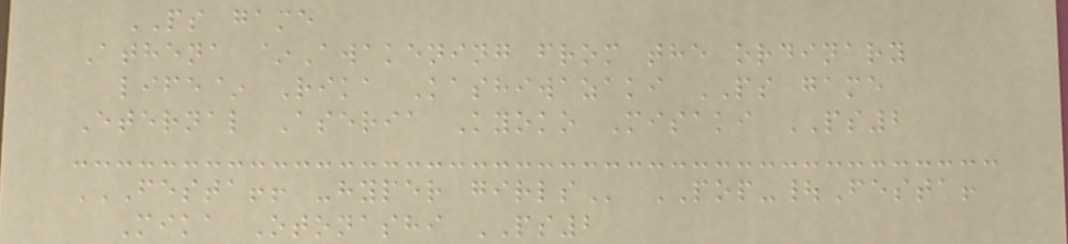PS game
Athena ~Awakening from the ordinary
life~ Rika Kashiwazaki PS game
Eternal Aseria Kyoko Misaki PS2
FESTA!! -HYPER GIRLS POP-|Festa!
Mika Otonashi PS2
